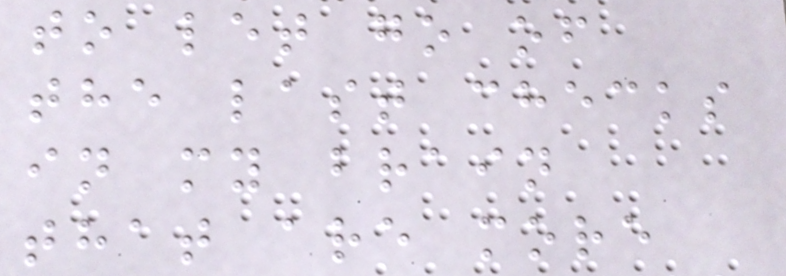to let go of
the last checks
in my brain
that are more
